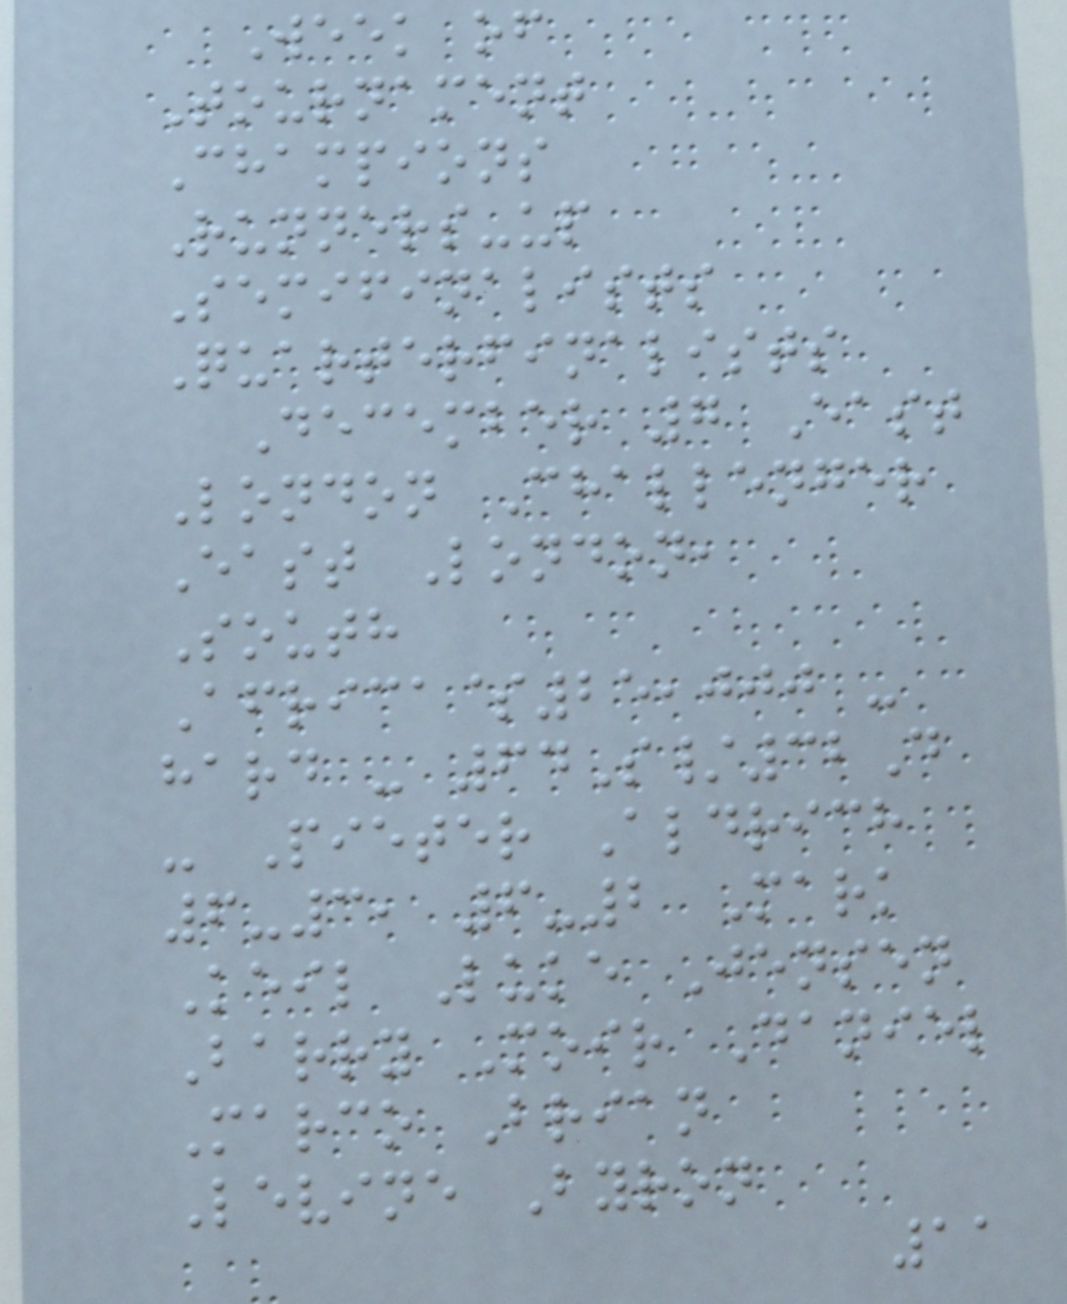Week of
Tournament
Champions
Runners-up
Semifinalists
Quarterfinalists
December 7 East
London Challenger
East London,
South
Africa$25,000 -
hard - 64S/32D
- Pieter Aldrich
6-3, 6-2 Mark
Keil Luke Jensen
Barry Moir Daniel
Marco Brian
Levine Byron
11
